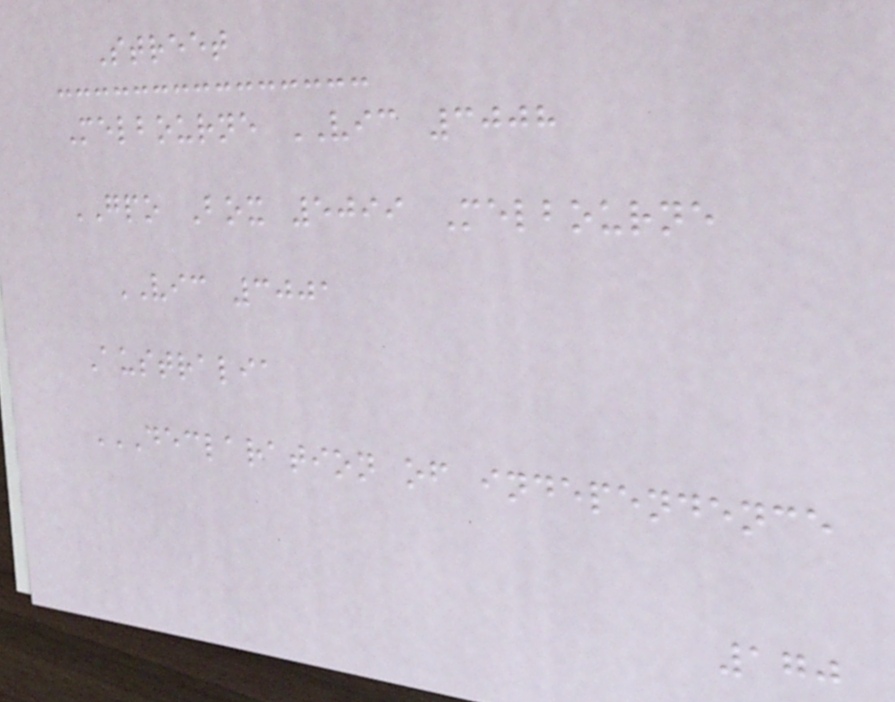Street
Melbourne VIC 3008
GPO Box 5099 Melbourne
VIC 3001
Australia
DECLARATION OF INDEPENDENCE
170
